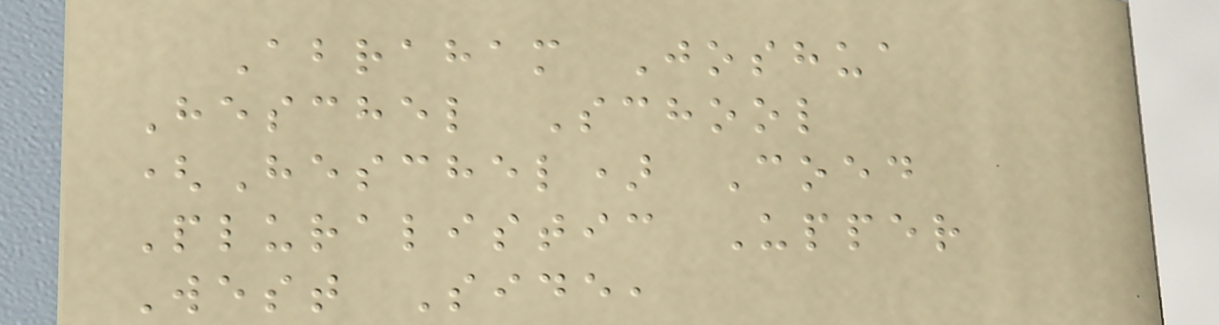Abraham Joshua
Heschel School
(Heschel) Coed
Pluralistic Upper
West Side,
